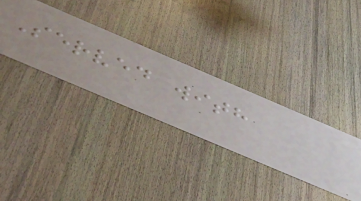Served with
